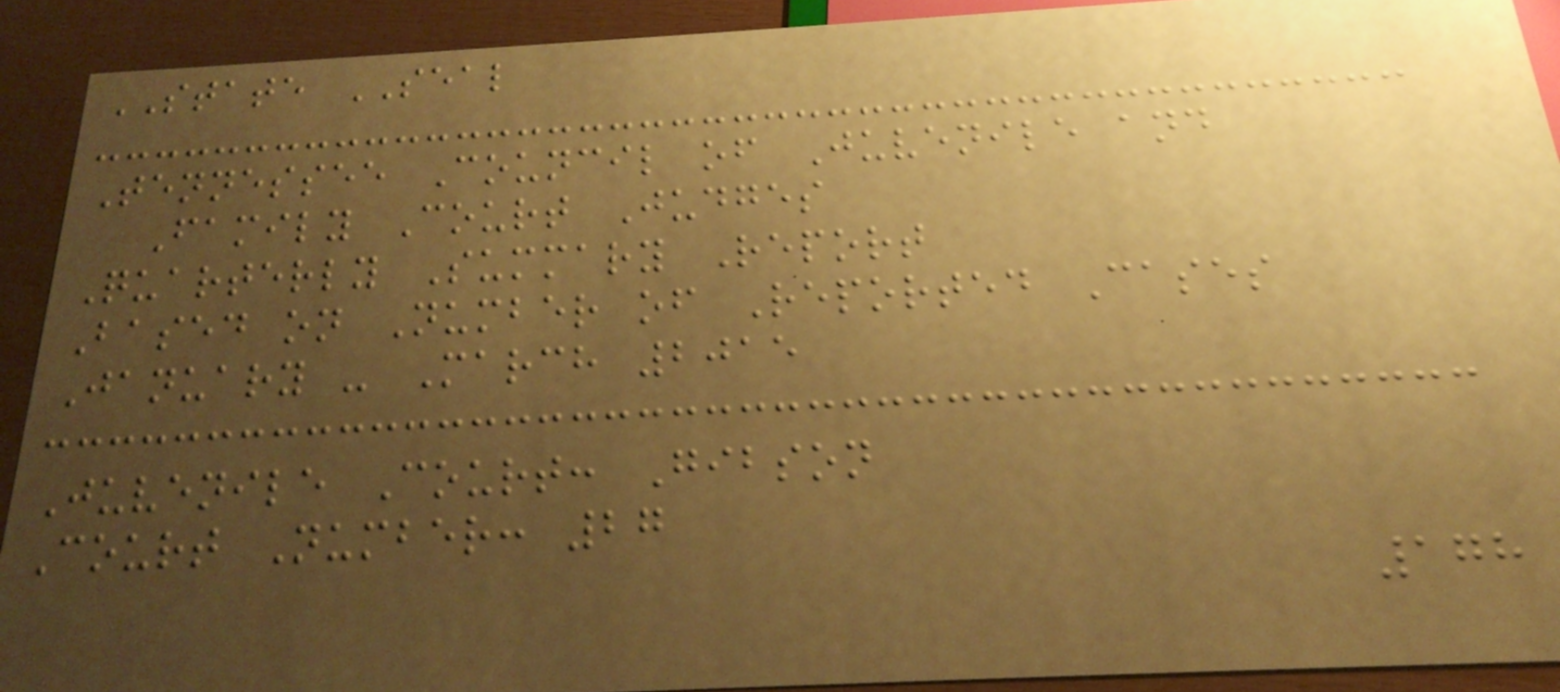STATE SEAL
Tennessee Council of Juvenile and
Family Court Judges
Quarterly Summary Report
Based on Number of Reported Cases
January - March 2015
Juvenile Court: Gibson
Court Number: 27
178
